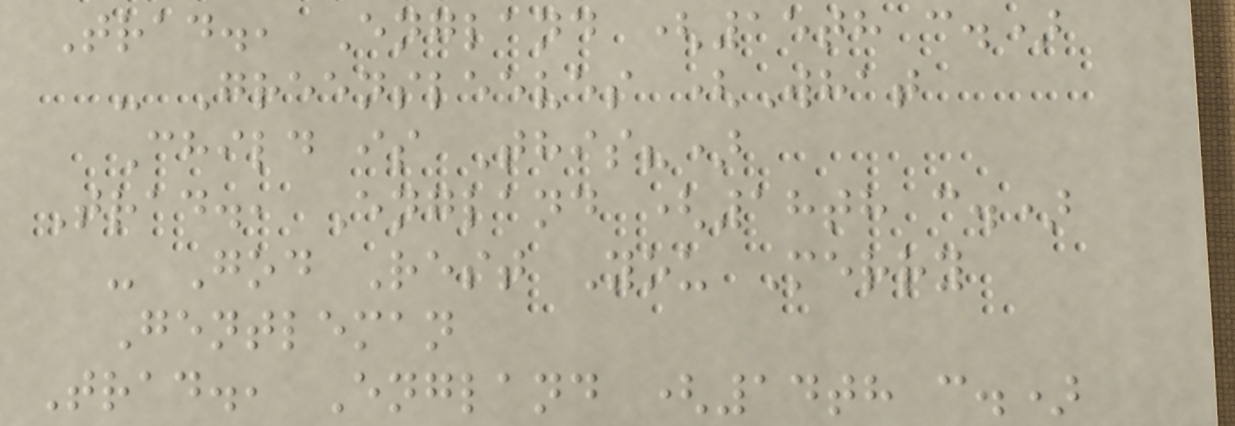Trad., England (15th c.)
- Greensleeves (What
Child is This?)
Trad., England (18th c.)
- God Rest You Merry
Gentleman
Trad., England (14th c.)
